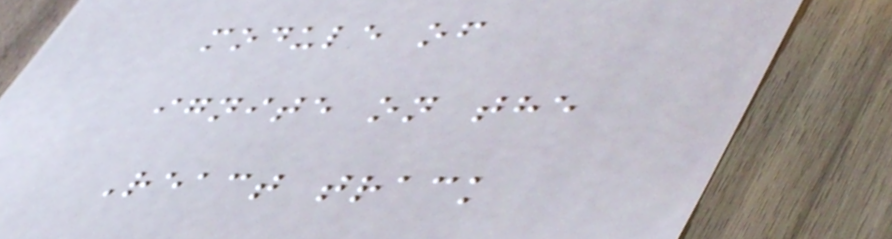module of
ignite on the
React track
